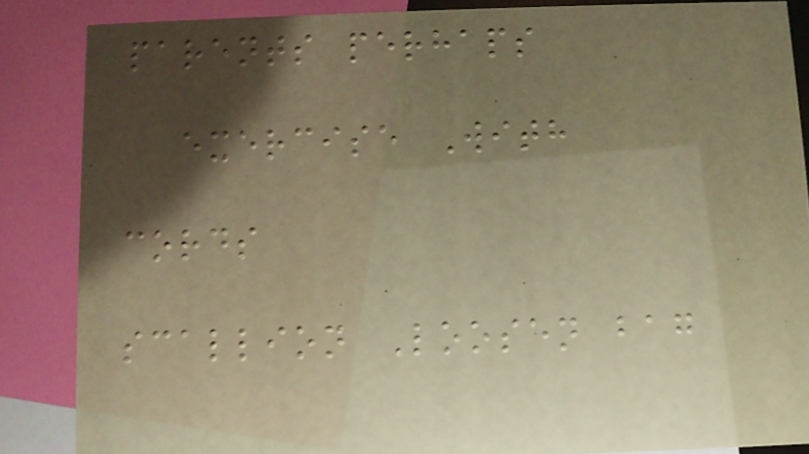parents perhaps
exercise With
cords
scallion Loosen bag
